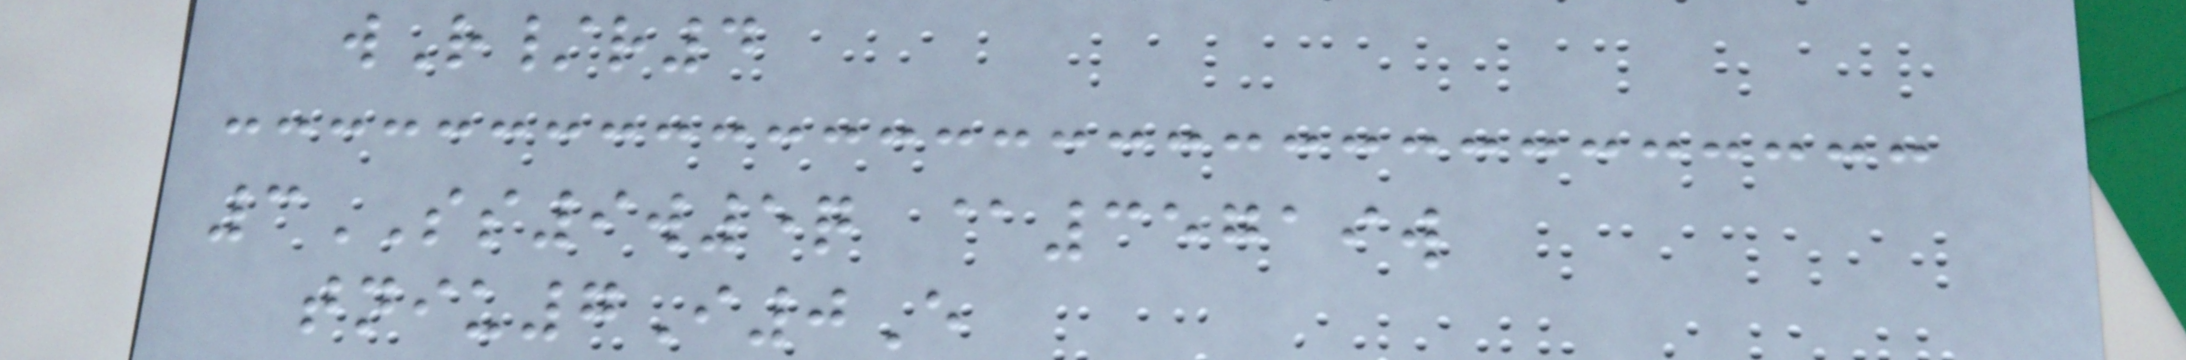wR/r4
3SS9w5q @35719w
tniu7I0E
